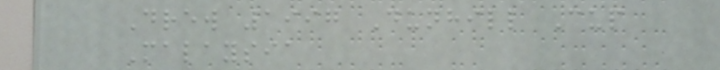Drew 1997 Dunhill Cup
Malaysia
